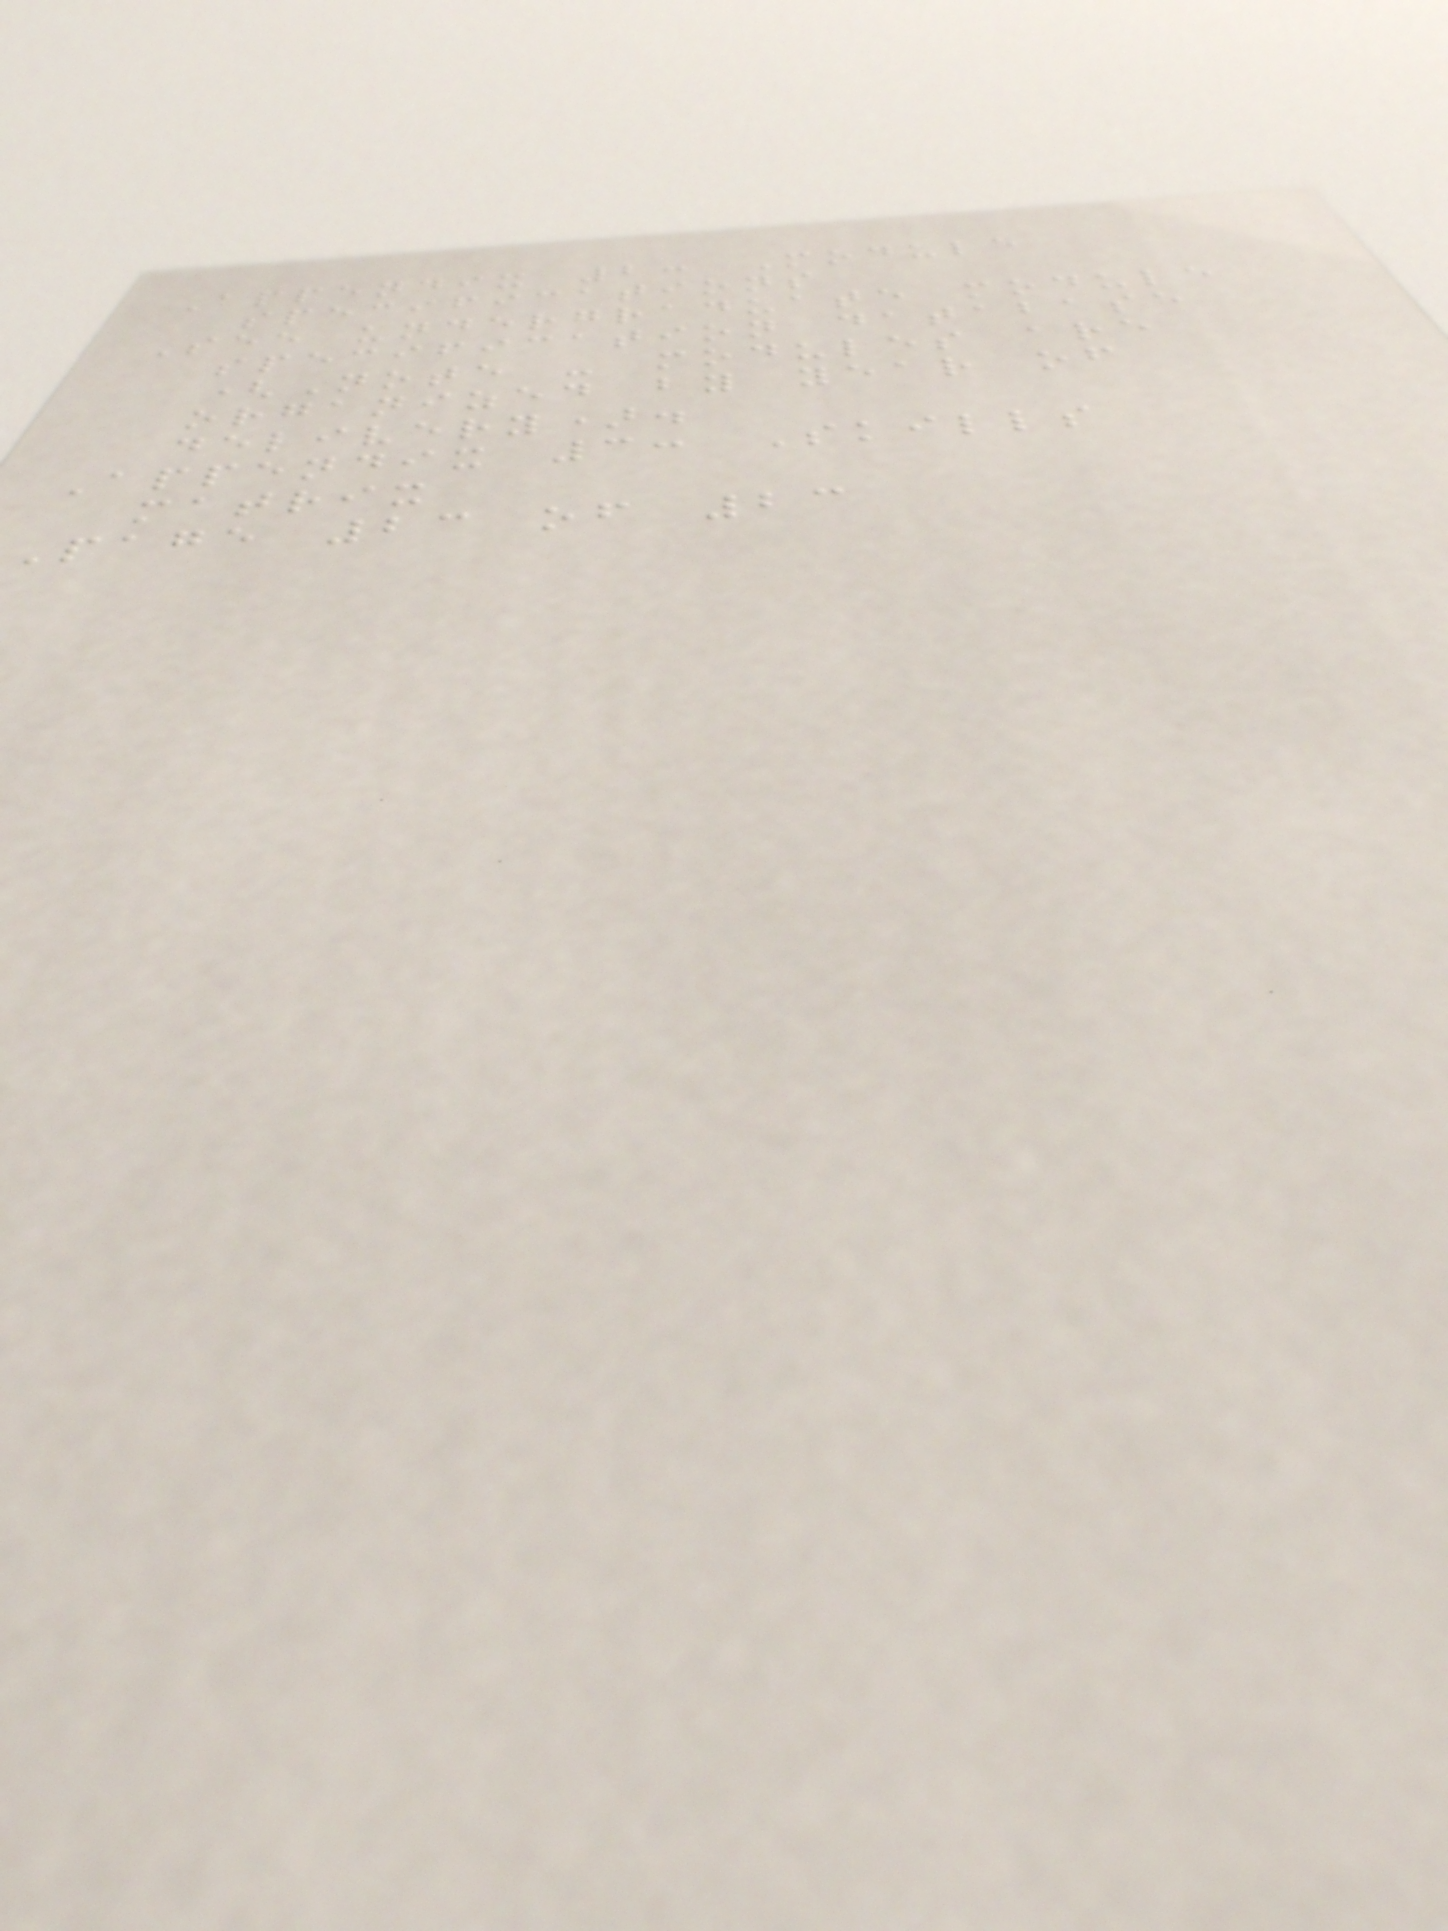Appendix 2: Module
specifications
See undergraduate module
specification database
(Note - modules are
organized by year of
delivery).
Appendix 3: Skills
matrix
Page 23 of 23
